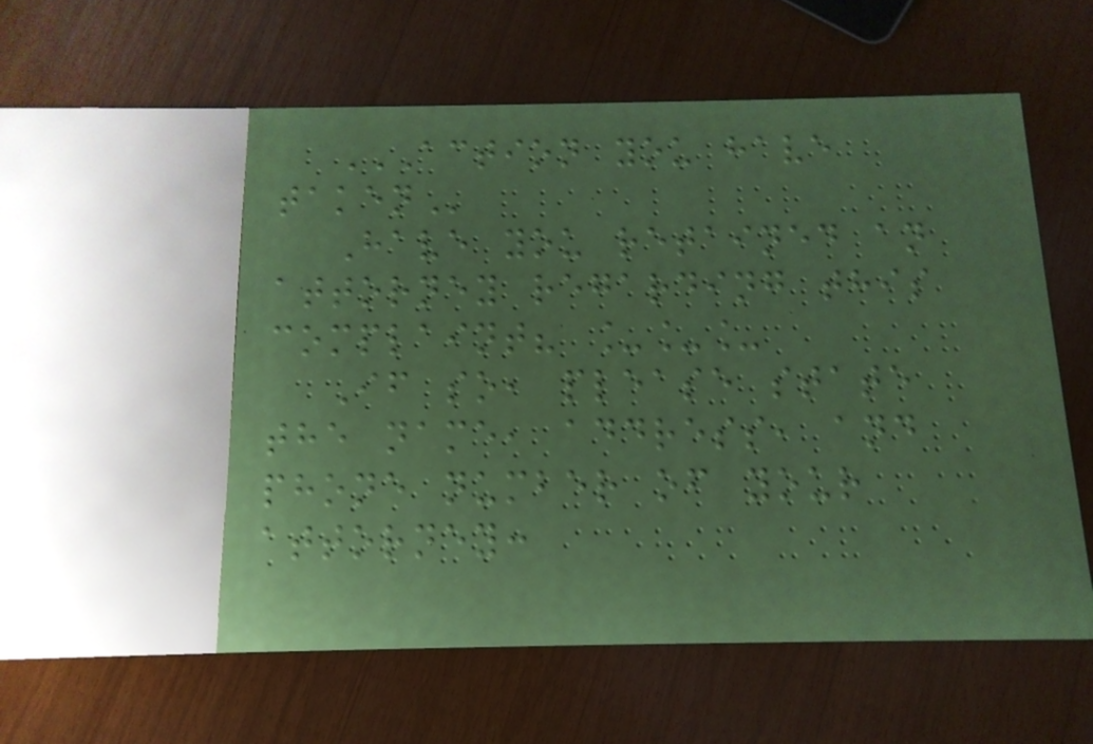ACTION YOU HAVE
TAKEN
Have you retained an
attorney regarding this
complaint? ___
If so, please state
the name, address, and
phone number of your
attorney:
